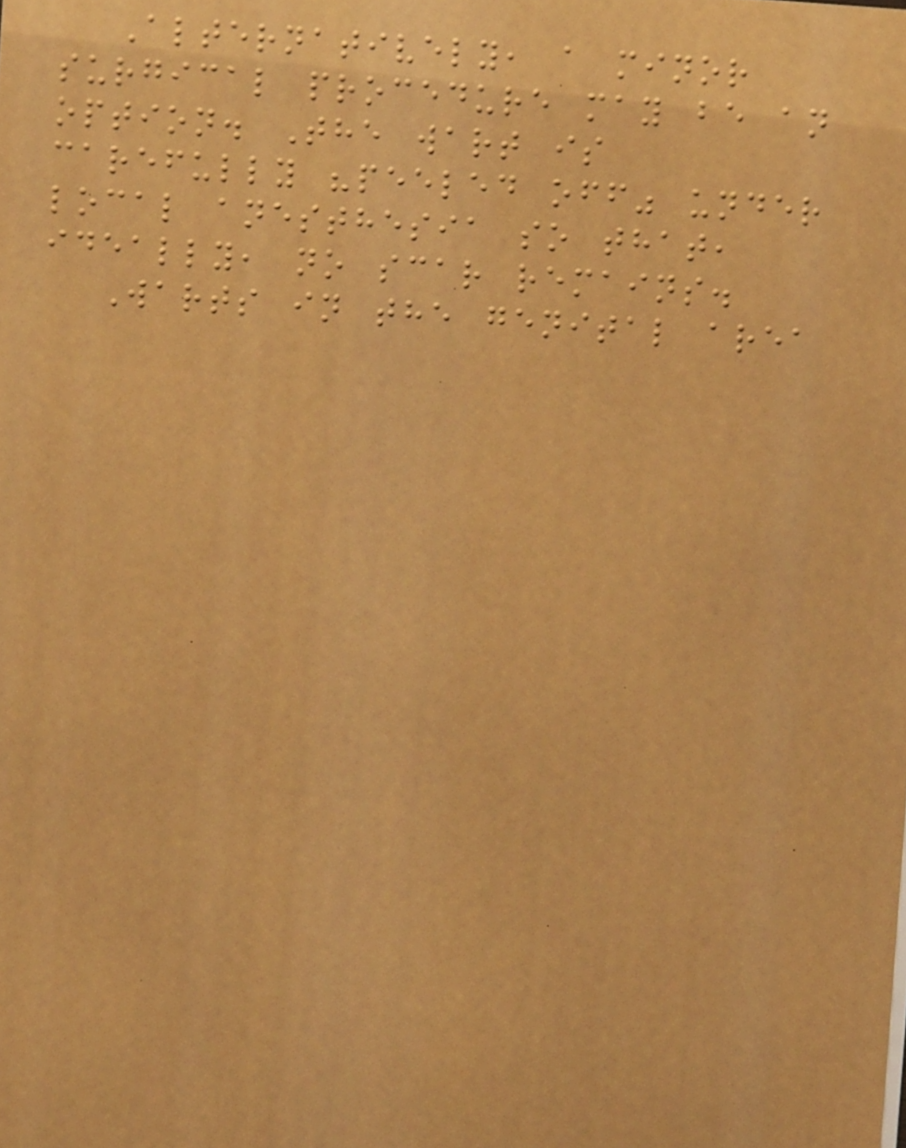Alternatively, a minor
surgical procedure may be an
option. The wart is
carefully "peeled off" under
local anesthesia so that,
ideally, no scar remains.
Warts in the genital area
